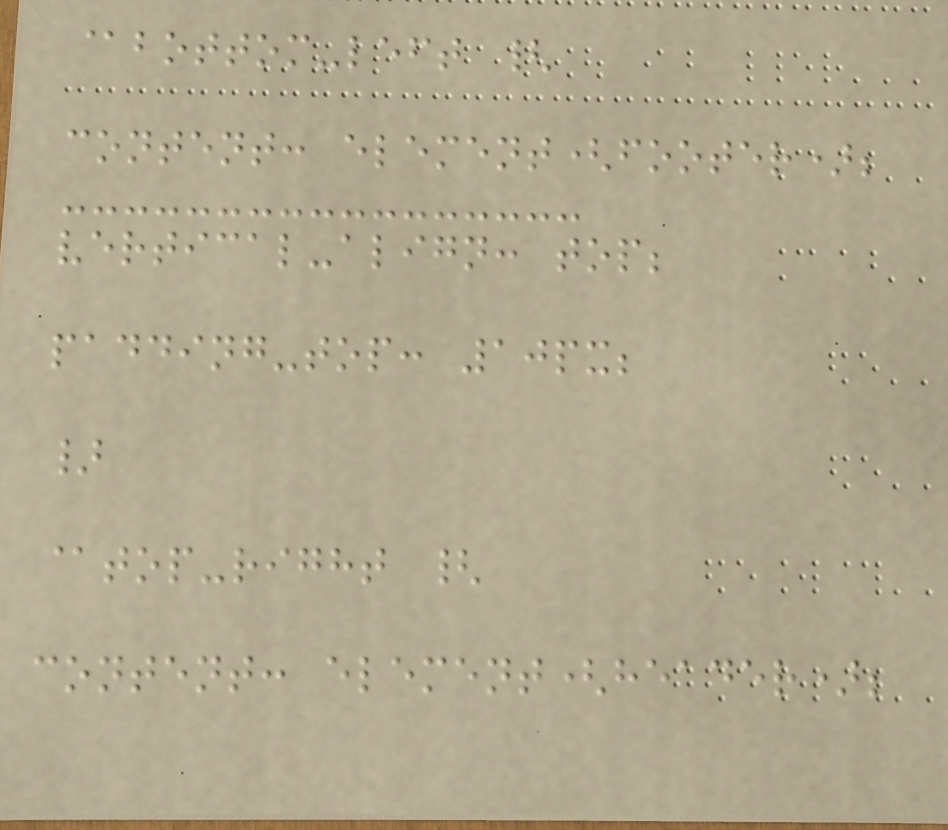@bottom-left {
content: element(footer);
vertical-align: top;
padding-top: 10px;
}
@top-right {
content: element(header);
